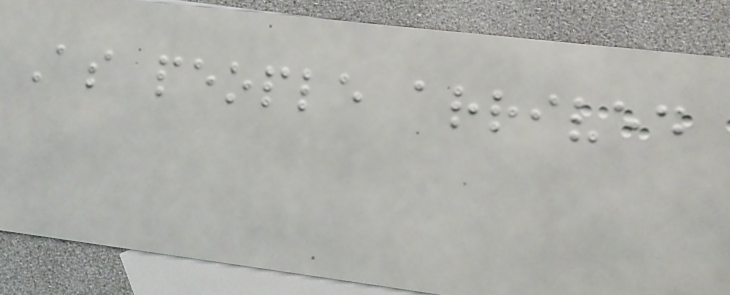As people arrived
